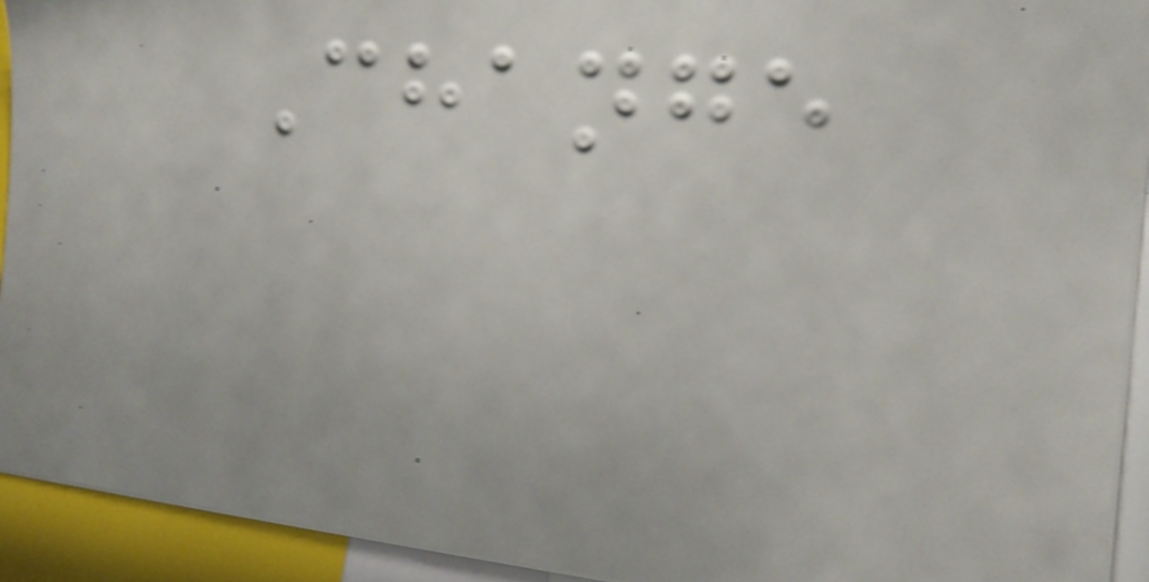Change
